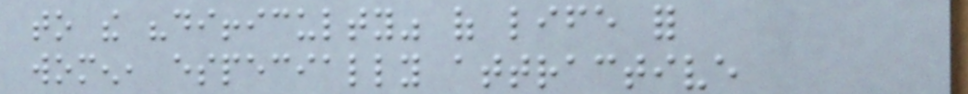to the "difficulty" of life for
women, especially attractive
